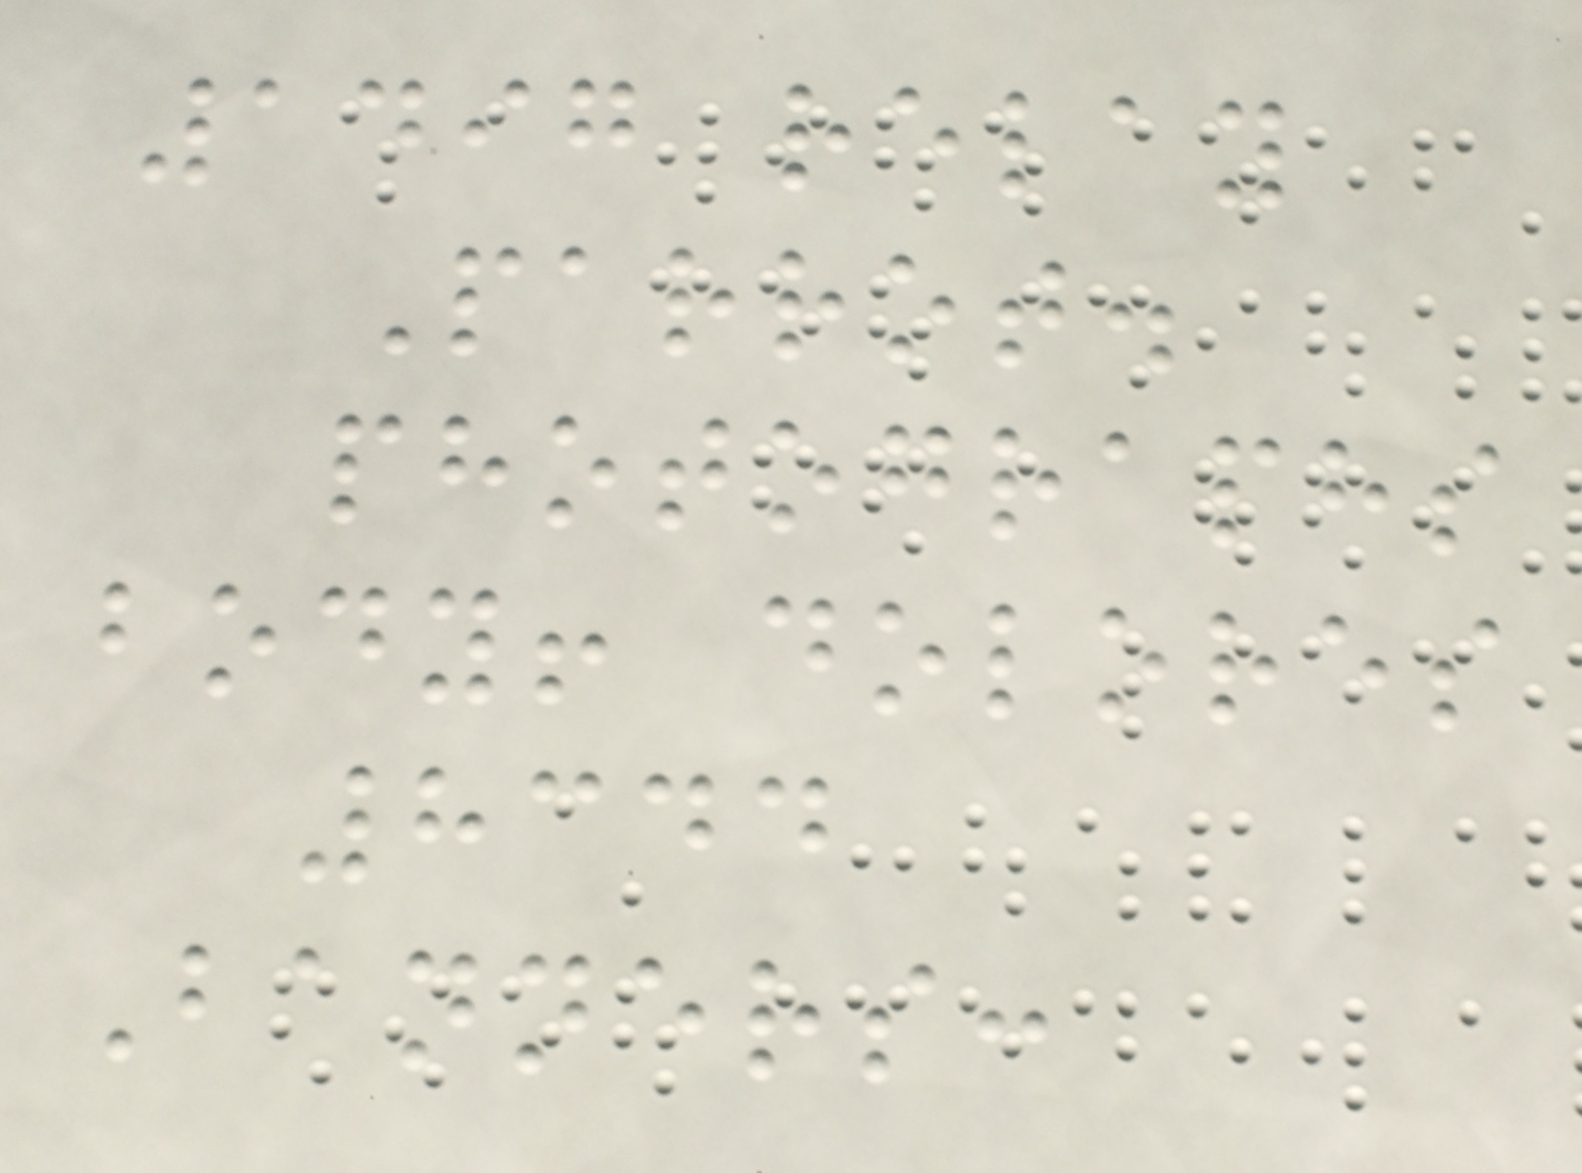1497 relay
Parrot.
photographs
body! dolores
8344
Banners:
